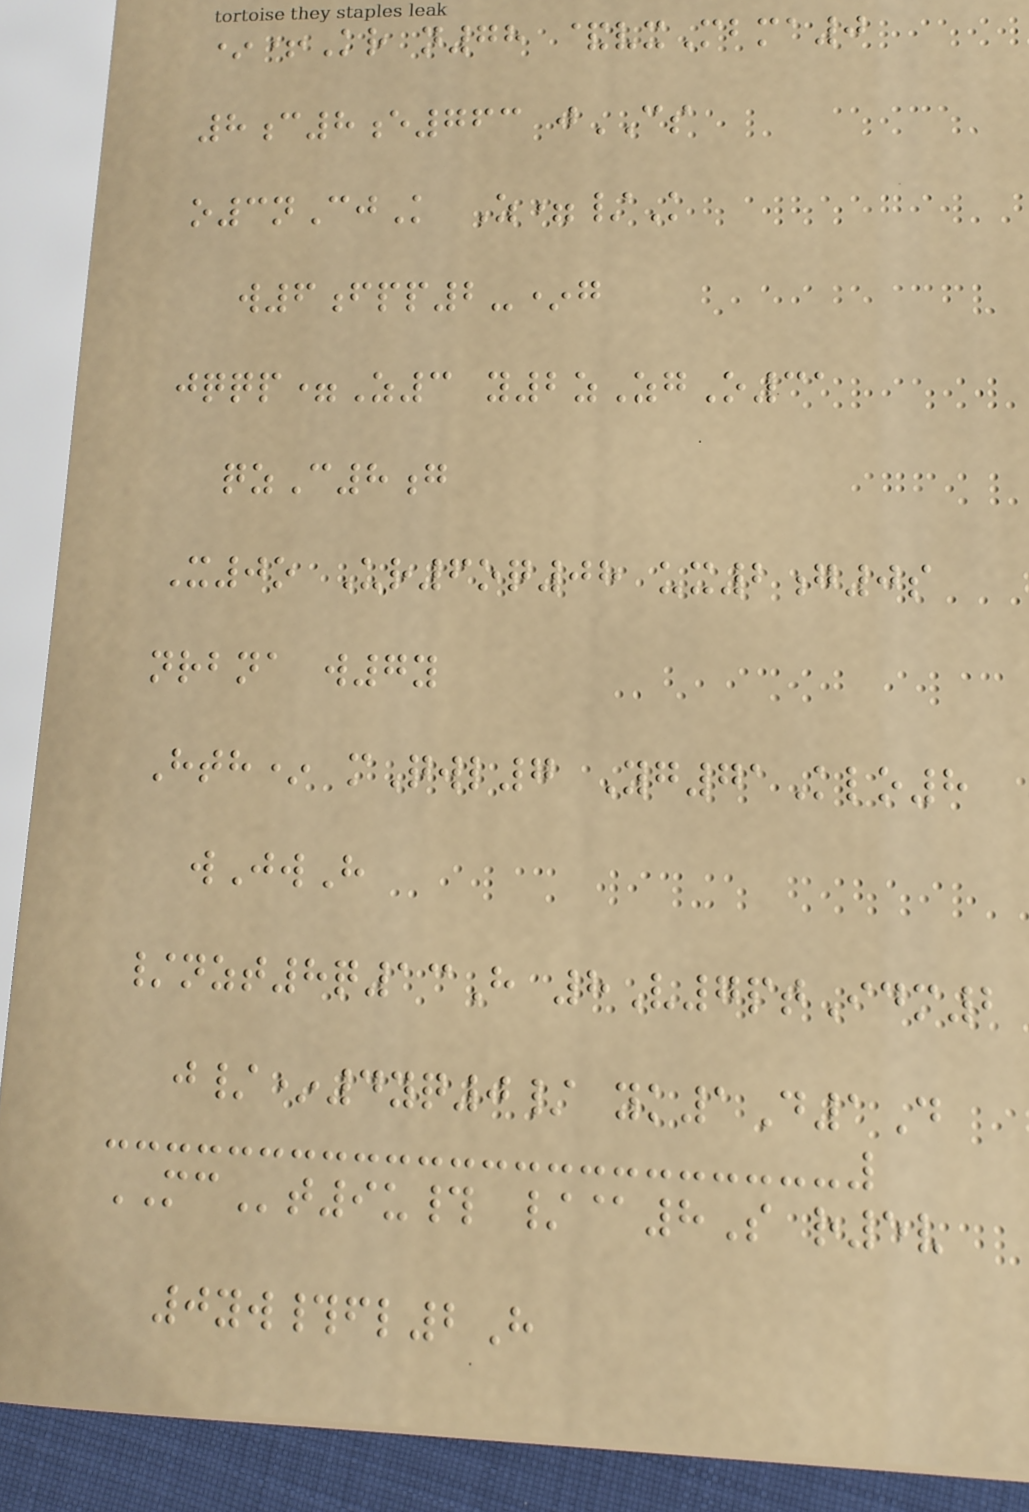*+Kr n78 &vxMbma0
8c8e763 jCS
o3nCjK Z=/K
w6fpp2-*g
jqqp=Z3 y2zZgO31
qzC8g
X0o Ur6oq08 ux2g0s
nrbna w7y
Hth* mQwl7 Yg71Klo8
wJwH
/nzt8q13H 8V7ptIdm2
j/*4yq0/ yk1D1D
MCt9u# /@8S r5v
0yw#fl2H
